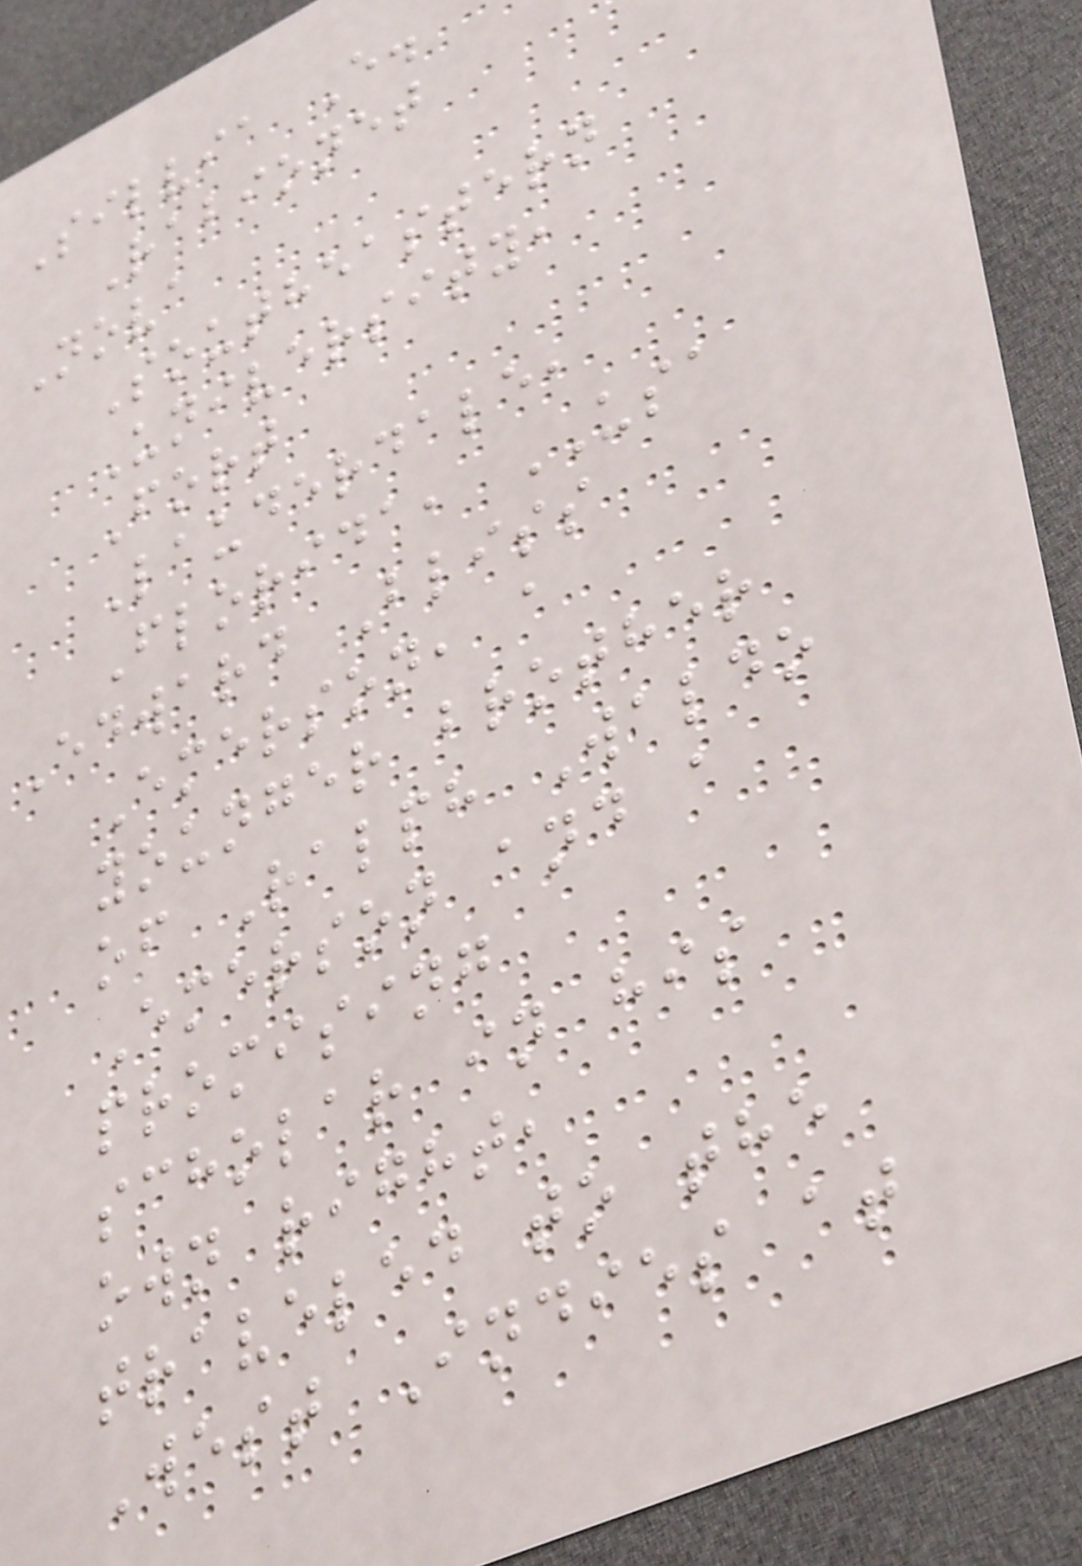Silvia E.
Rabionet
Nova
Southeastern
University,
Fort
Lauderdale,
Florida, USA
Edward Bliss
Emerson, a
younger brother
of Ralph Waldo
Emerson and a
promising
scholar in his
own right,
traveled to the
West Indies at
